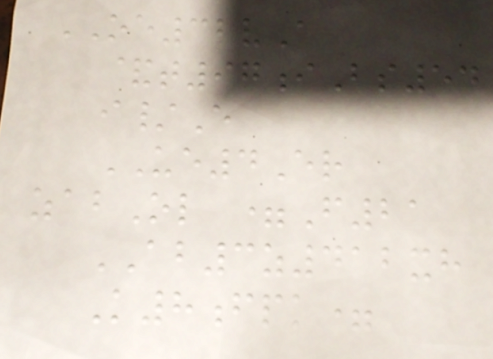OE32vA
&t97iBs54
i/E
UE4Er
zabOl =F21
AB3z412xh
K8fpk=
